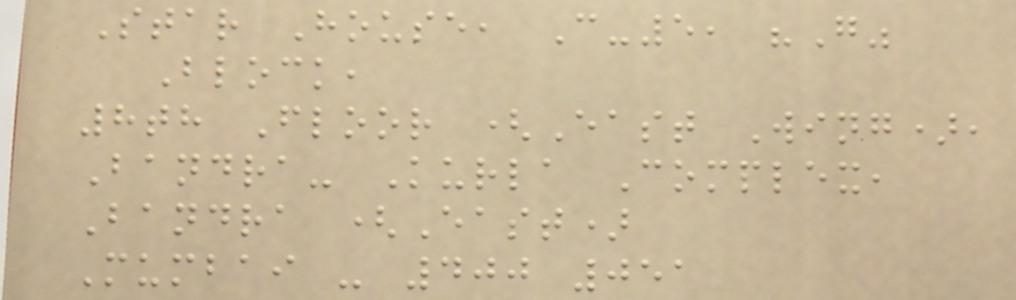Star House, C-5, "G"
Block,
8th Floor (East Wing),
Bandra- Kurla Complex,
Bandra (East)
Mumbai - 400 051
